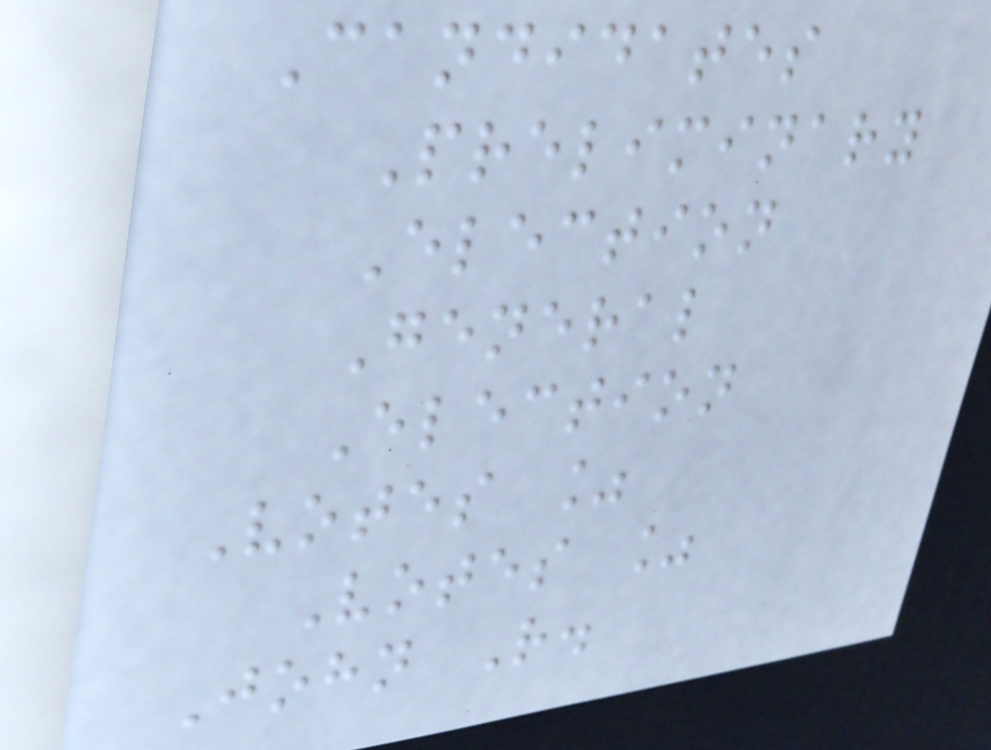Candidates
Preliminary
Election
General
Election
Votes %
Votes %
John R.
